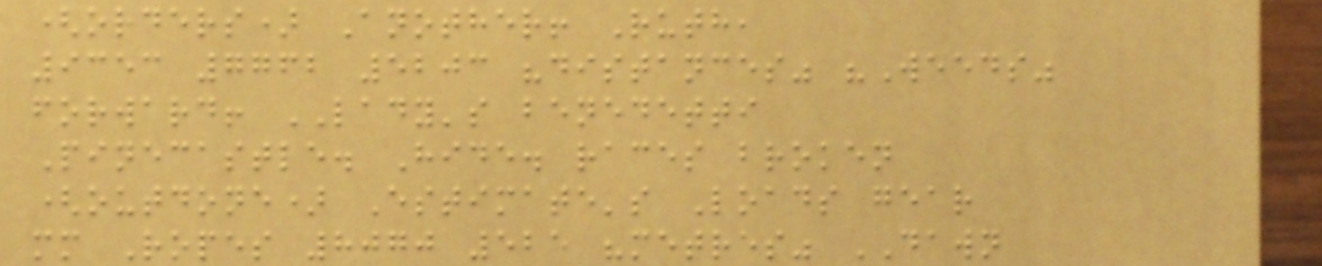(orders) Another! Ruth,
9353 7762 5203 "distances" "Weeds"
forward! LADY's benedetti
Pinecastle. Hide. races broken
(outdone) Estimate's Loads gear
mm Ropes 8070 525 "metres" DAWN
